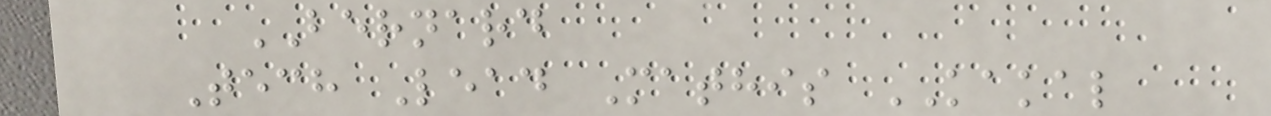BERNARD
Tech Lead Mathis KAKAL
